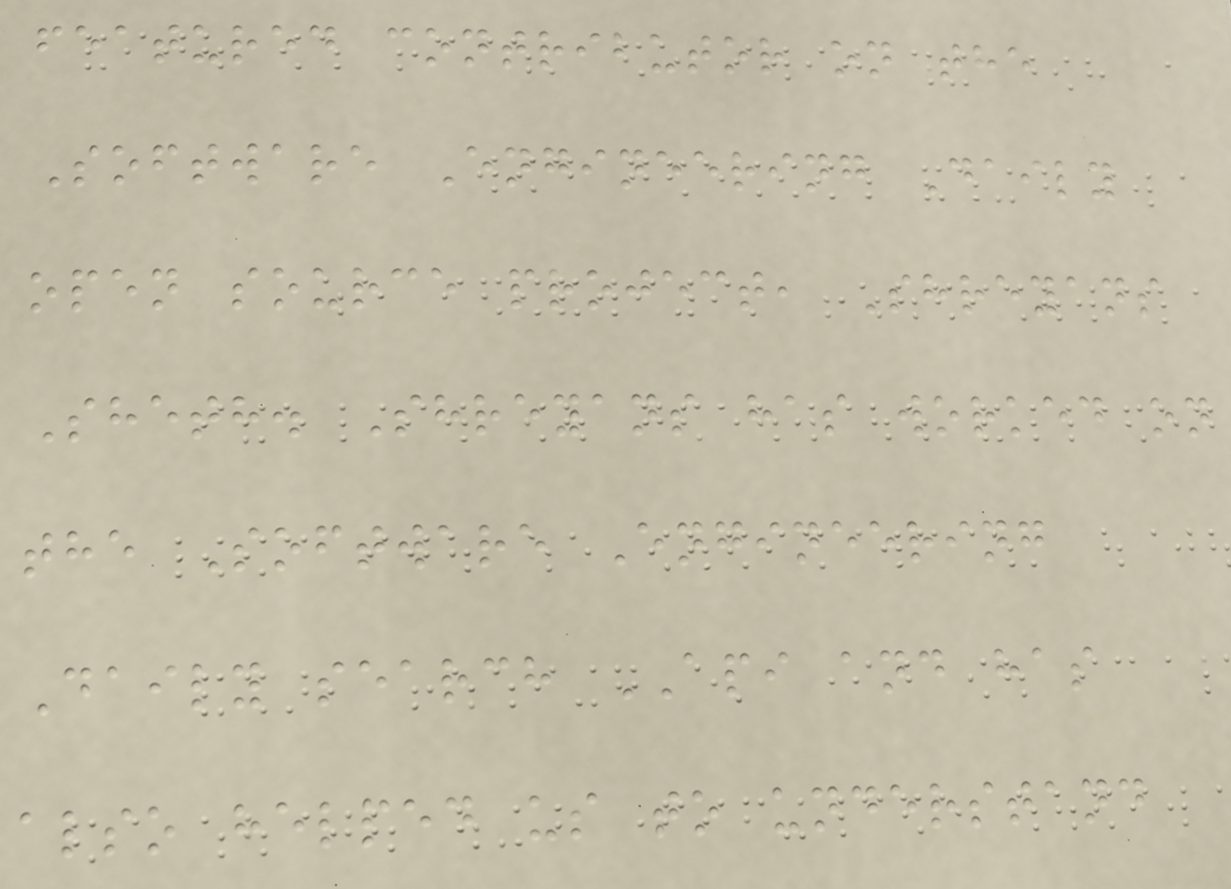featured contributor on the
Software Engineering Daily
open source project, Shreyans
Sheth. Shreyans has worked on
the Software Engineering
Daily search API and has
also helped us to understand
